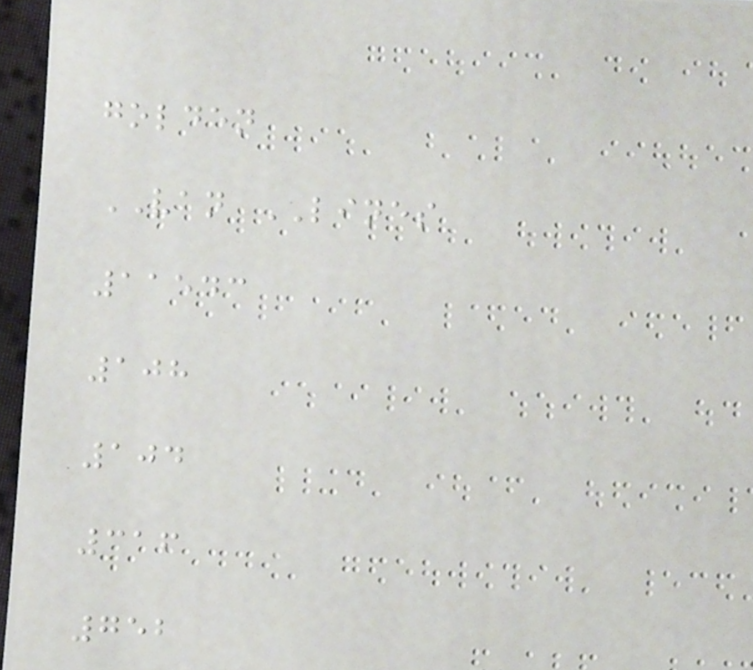golden
VAN LINES
11543
108
104
316
752
